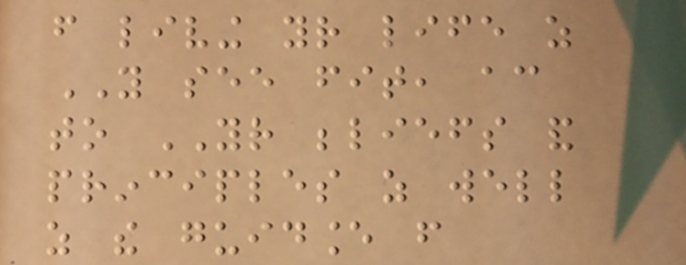from living your life as
YOU see fit, according
to YOUR beliefs and
principles as well
as the guidance from
